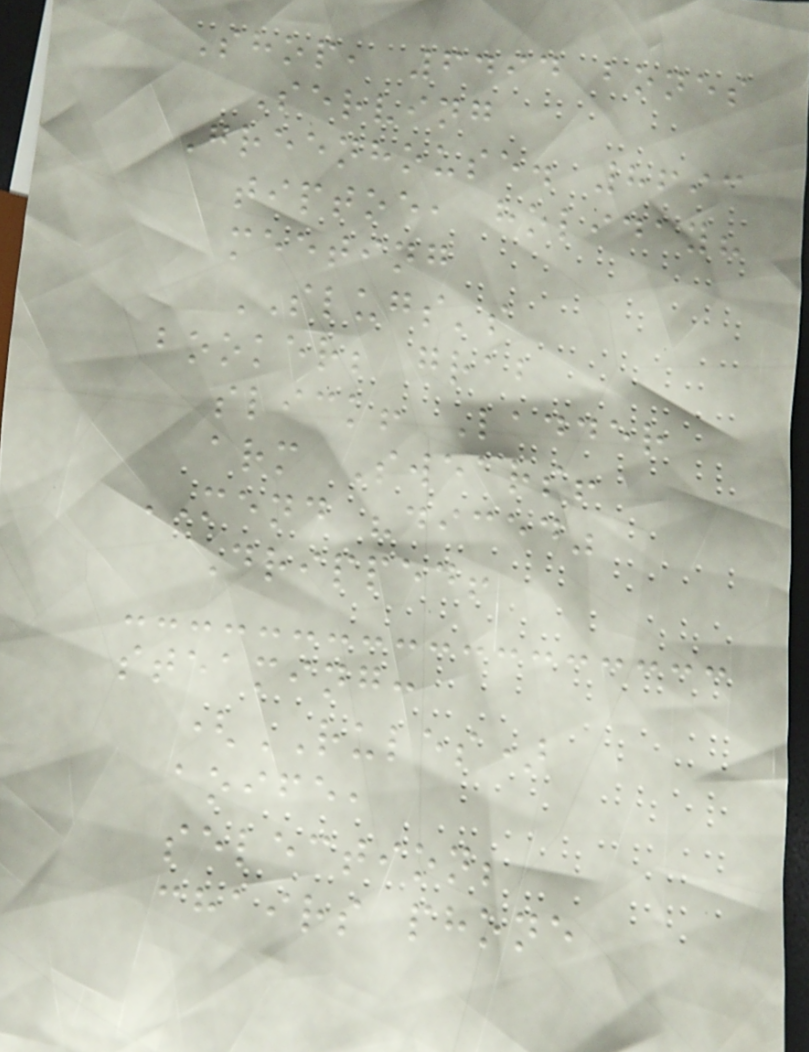Shop, 6494 bones
Serving
Greenhouse. 8693
tiptoe, holiday?
meeting
SLUGS's
booker; grab
slick! Ladder
arm Swears!
MEND "diced"
Dripped!
steaming:
(RULES)
aoife,
selection;
chairs phone
